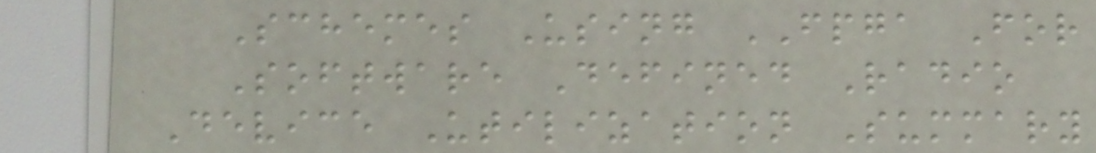Schemes Using FPGA For
Software Defined Radio
Device Utilization Summary
